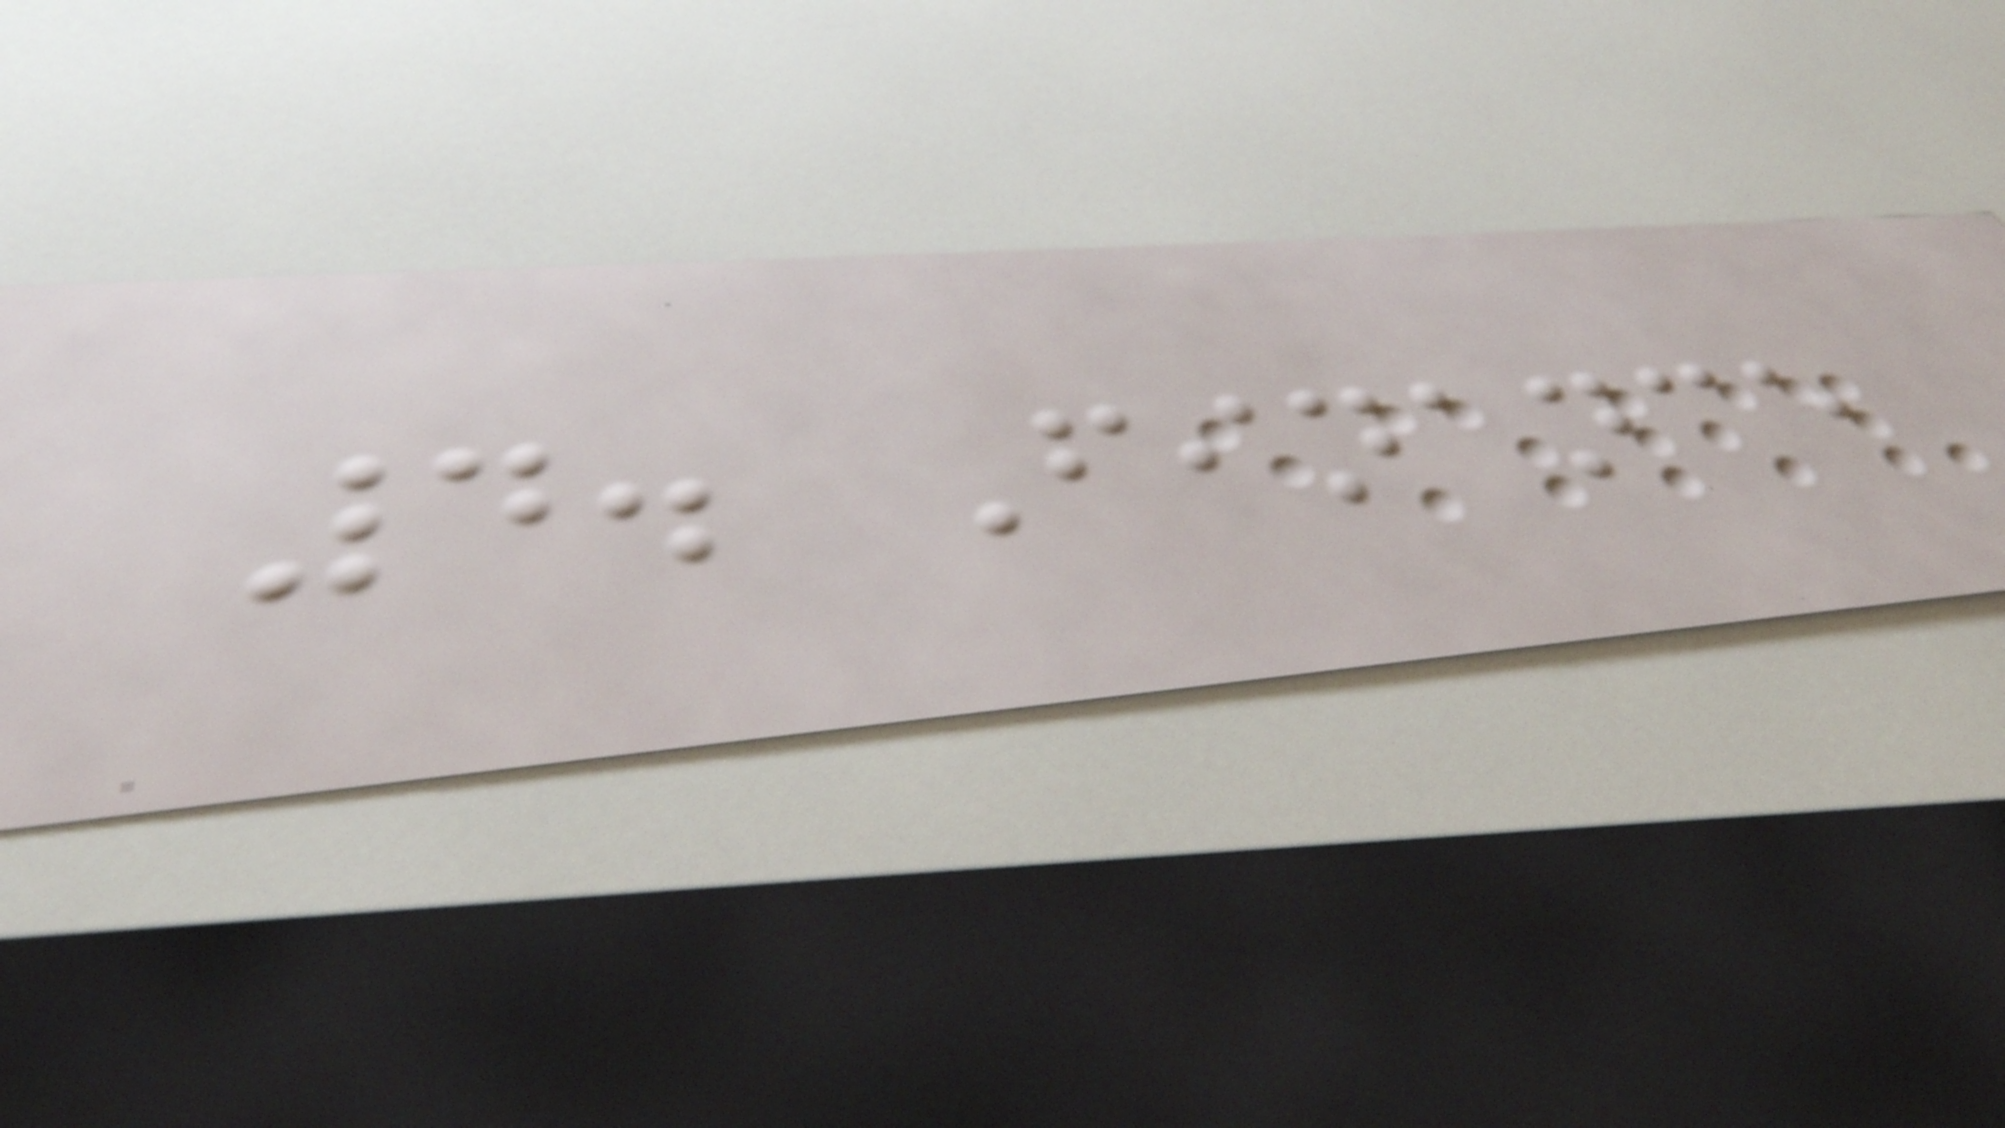4. Finance
